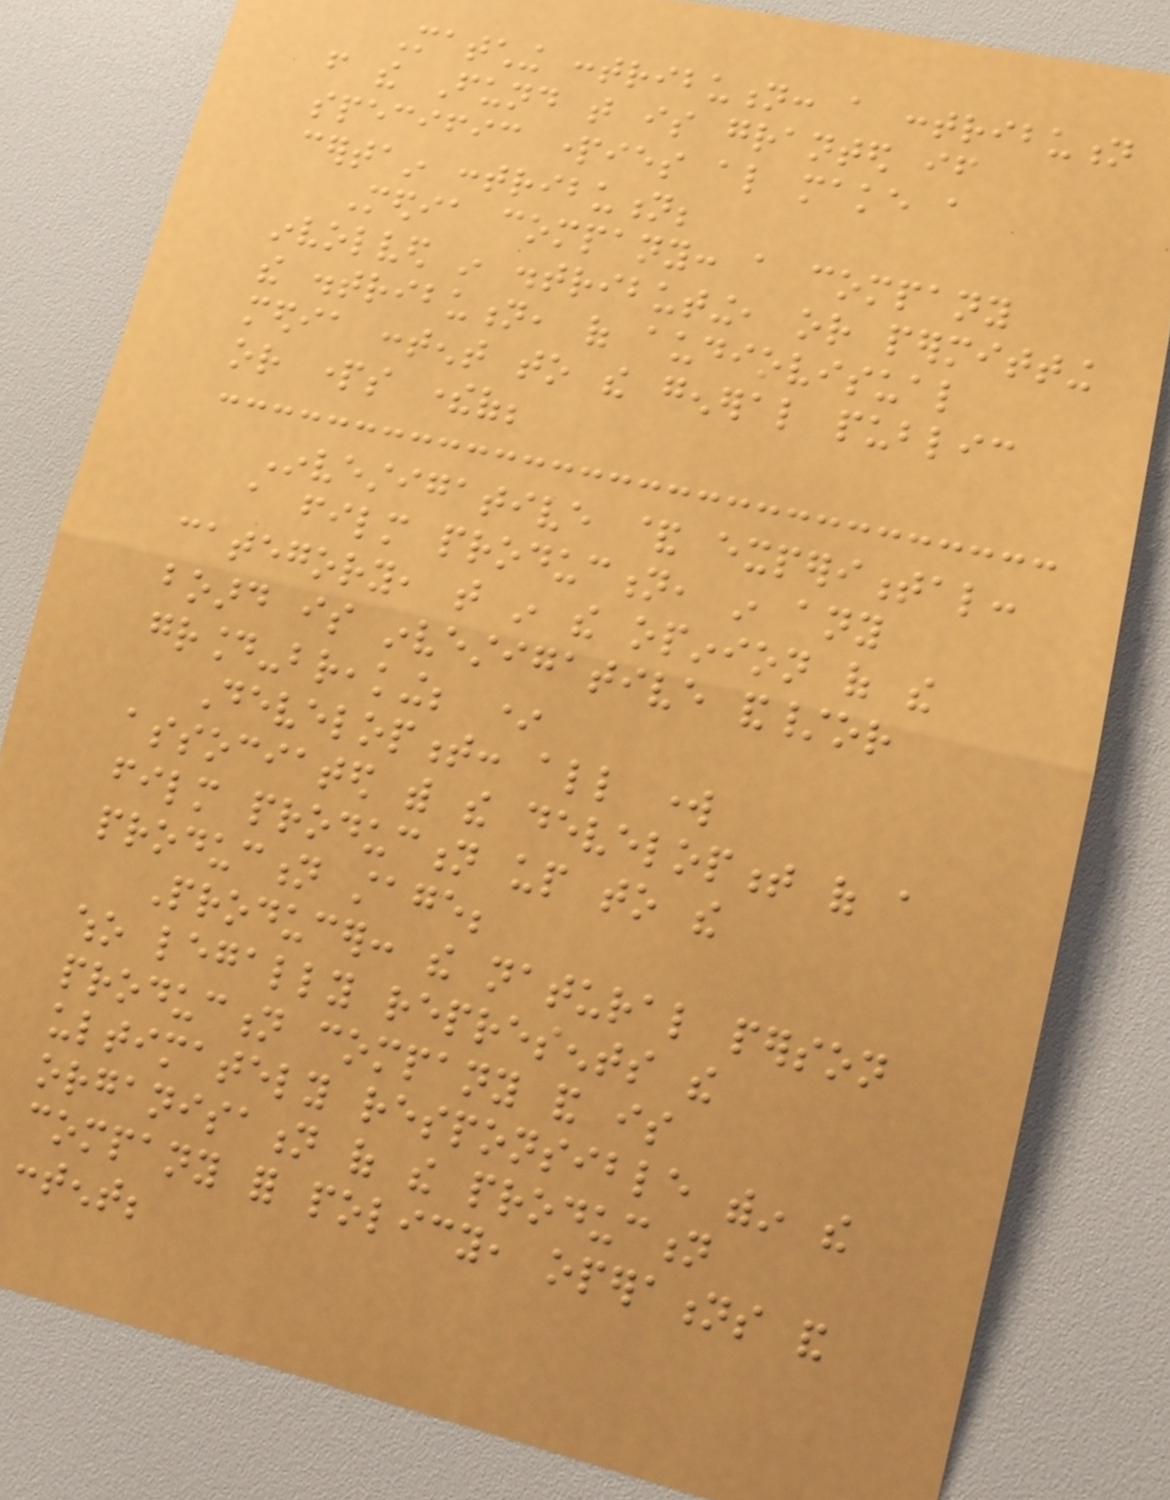Matching contribution: a contribution
from the Fund that is granted if
specific parties also make a
certain contribution;
Media company: a company
involved in distributing, or permitting
the distribution, of audiovisual
media content to the general public
or parts thereof;
Investigative & experimental:
a film production, in any
category, that in the opinion of the
board is investigative and/or
ground-breaking; *
Development: all work
associated with the development of a
film production up to the
production stage;
Producer: the natural person
who legally represents the
production company and is
ultimately responsible within the
organisation of the production
company for policy, operations and
content;
